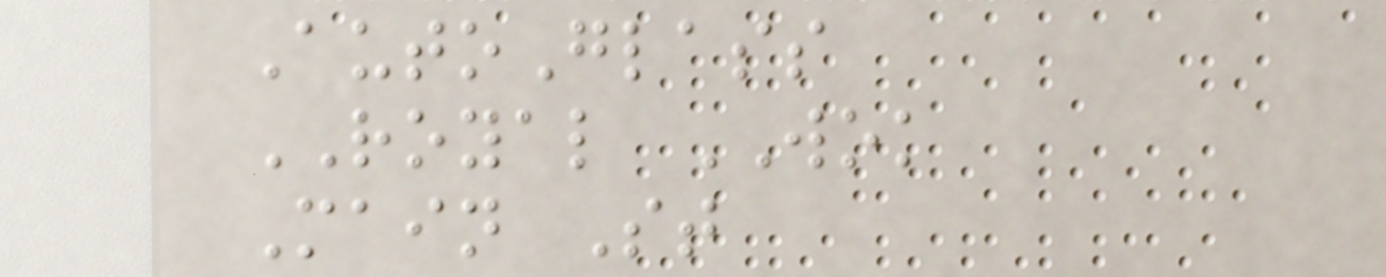AutoGlass
ROYAL WOK
Main St
